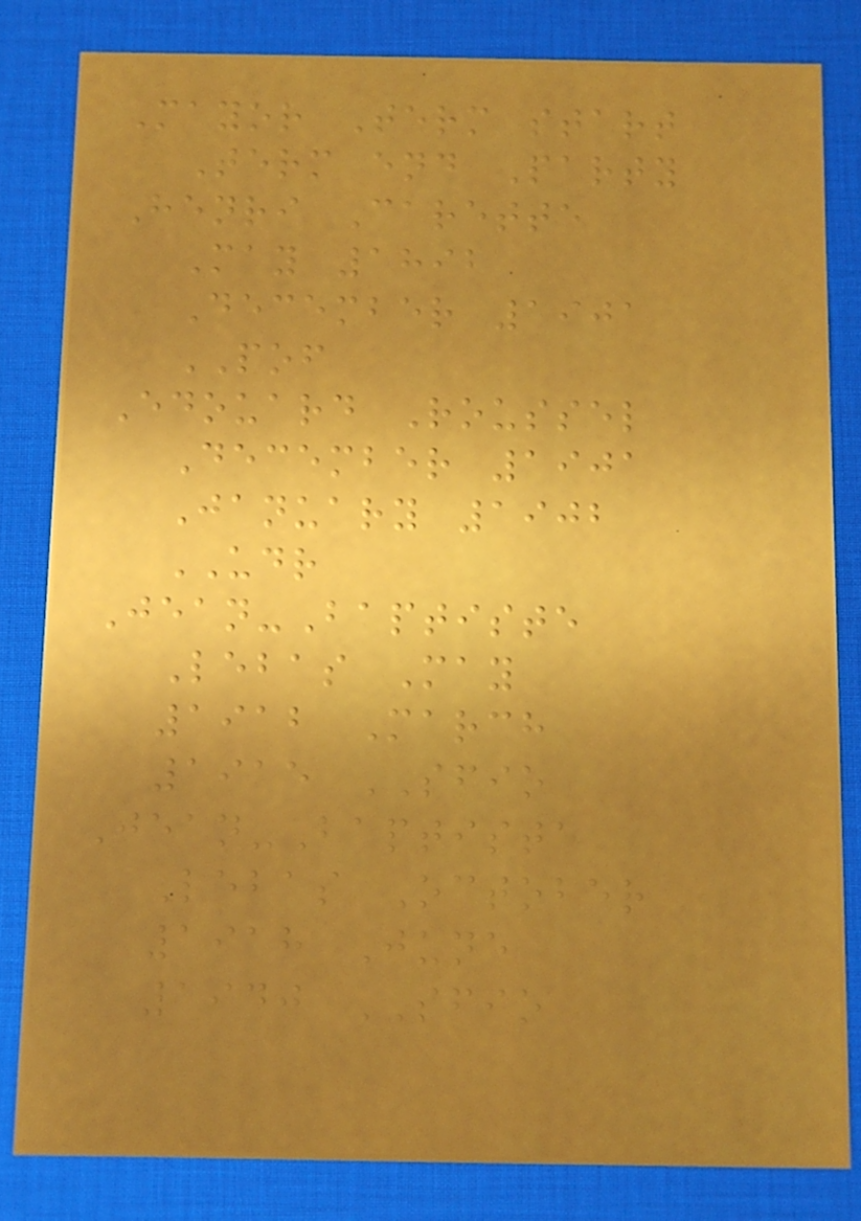Mayor Term start
Term end Party
Henri Carette
May 1892
December 1901
POF
Edouard Roussel
December 1901
January 1902
UDR
Jean-Baptiste
Lebas May
1912 March
1915 SFIO
Jean-Baptiste
Lebas October
1918 June
1940 SFIO
